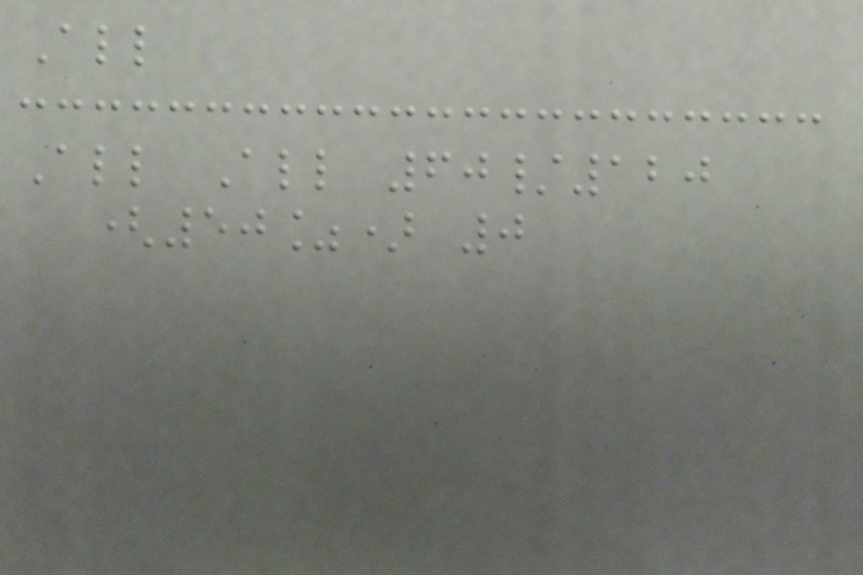All
All All 60/120
(50%) 0
